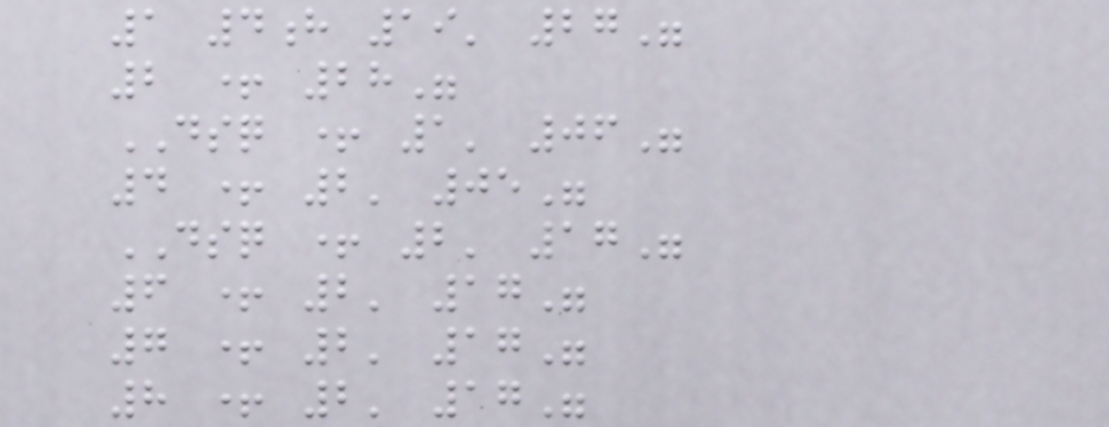1 4h 19' 27"
2 + 28"
DSQ + 1' 06"
4 + 2' 05"
DSQ + 2' 17"
6 + 2' 17"
7 + 2' 17"
8 + 2' 17"
